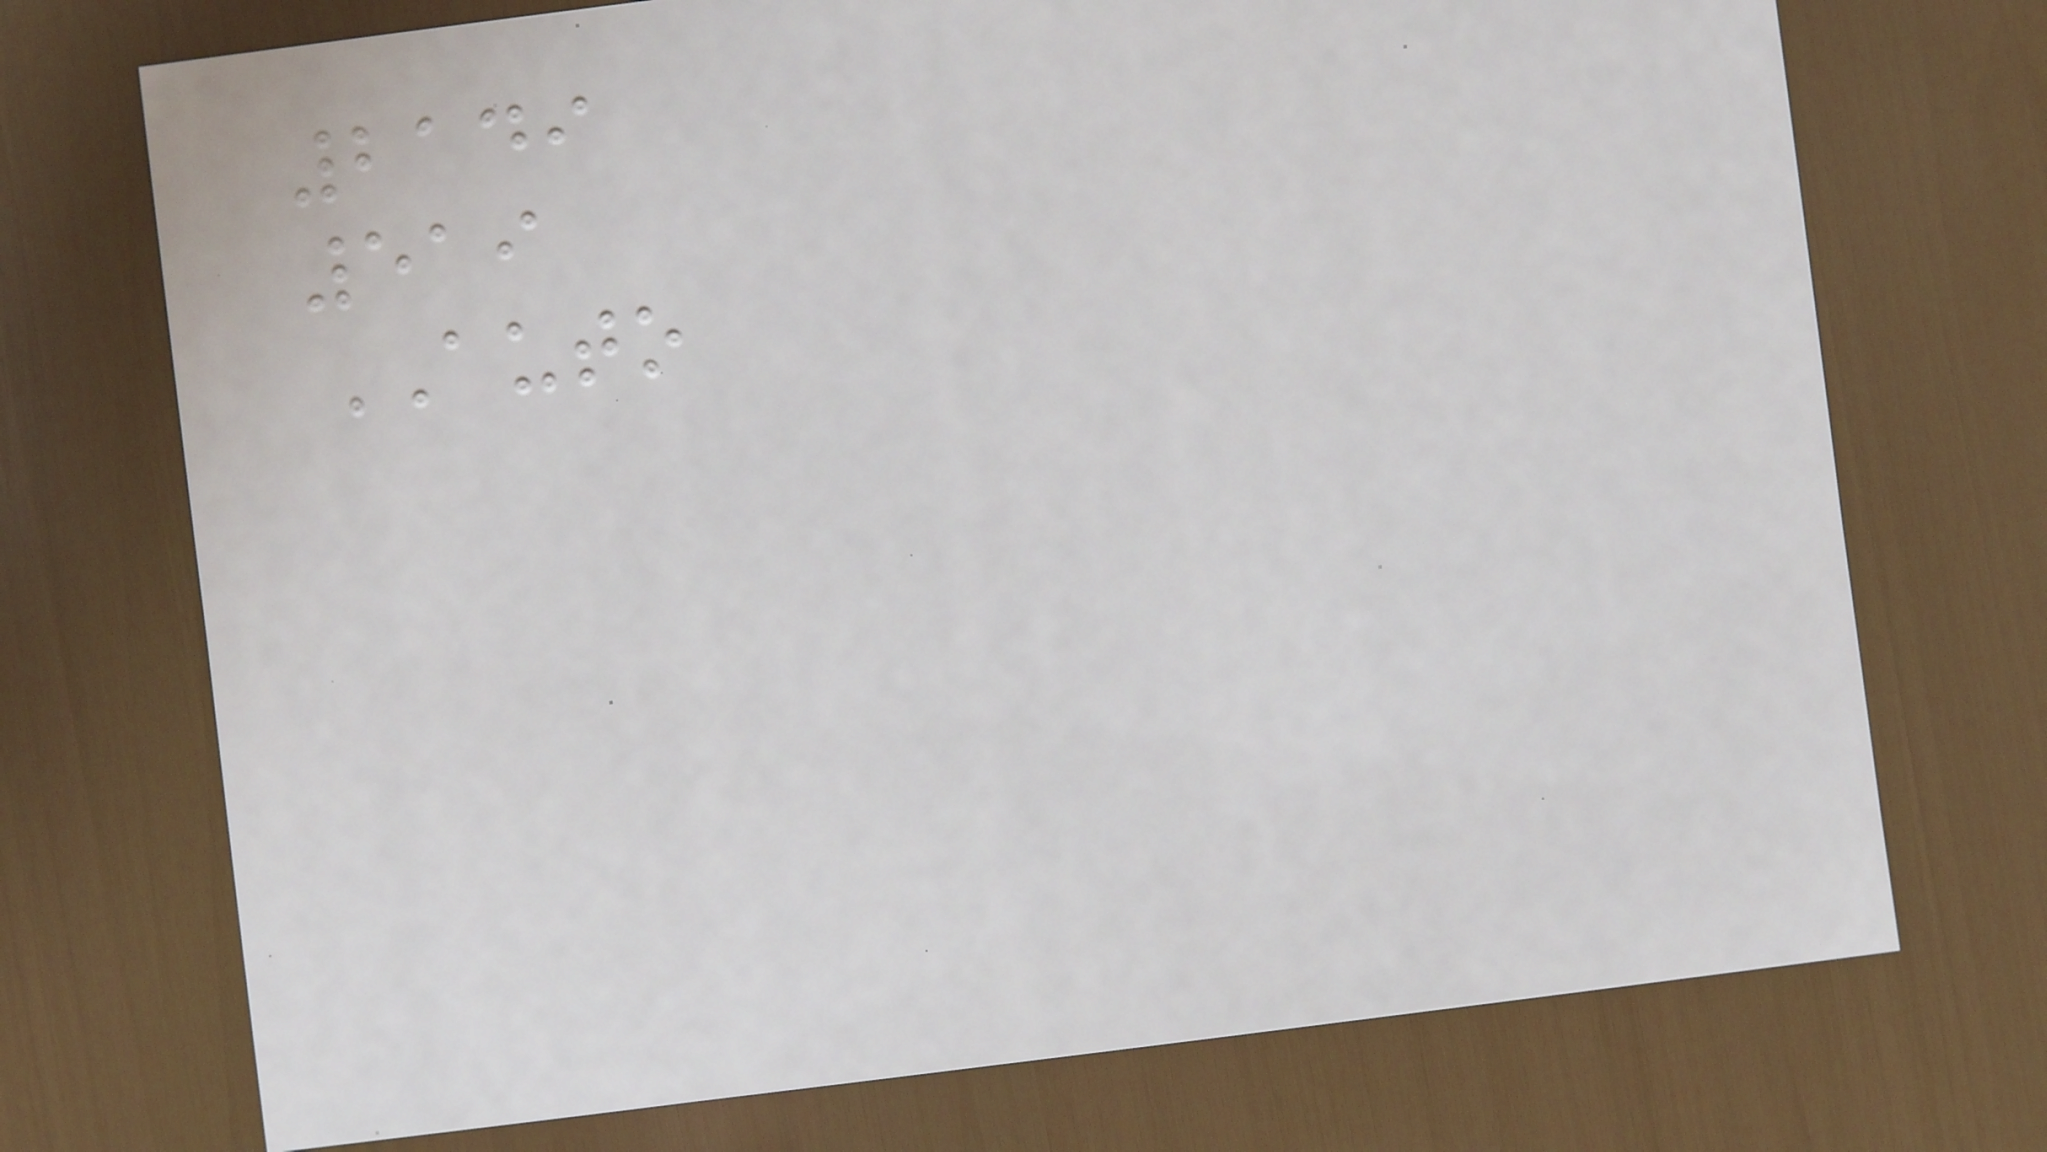2149
519
AUTO
